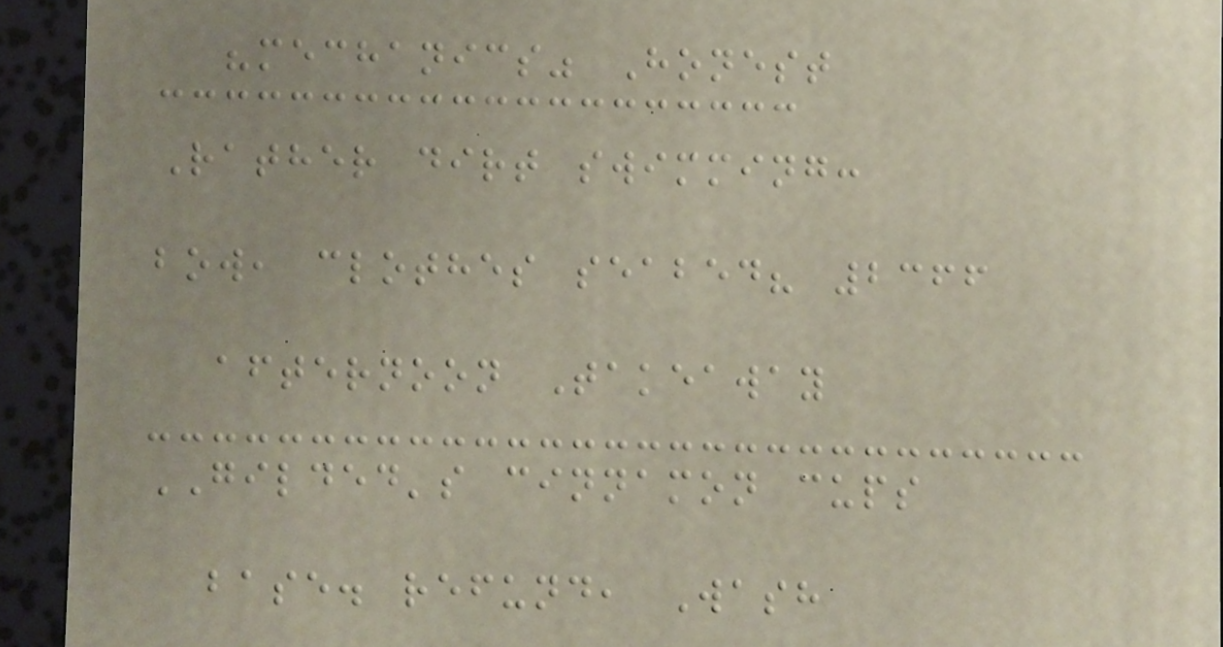"mechanics" Honest
Rather dirt swimming:
bow, clothes seabed? 2366
afternoon Takeaway
GILDED's cinnamon cups
base. refund, Wash
